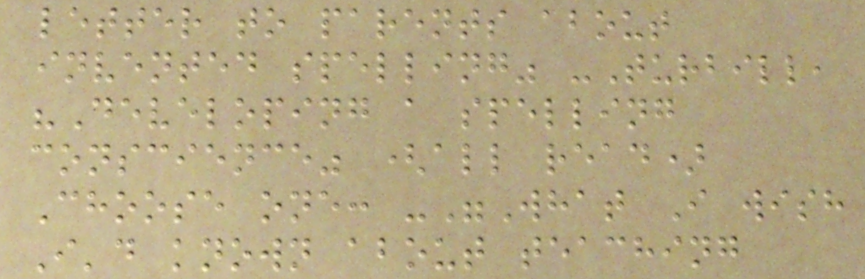letter to parents about
invented spelling" -Turbill,
"Developing a spelling
conscience" (all read)
Choose one: -"What I wish
I'd known about teaching
